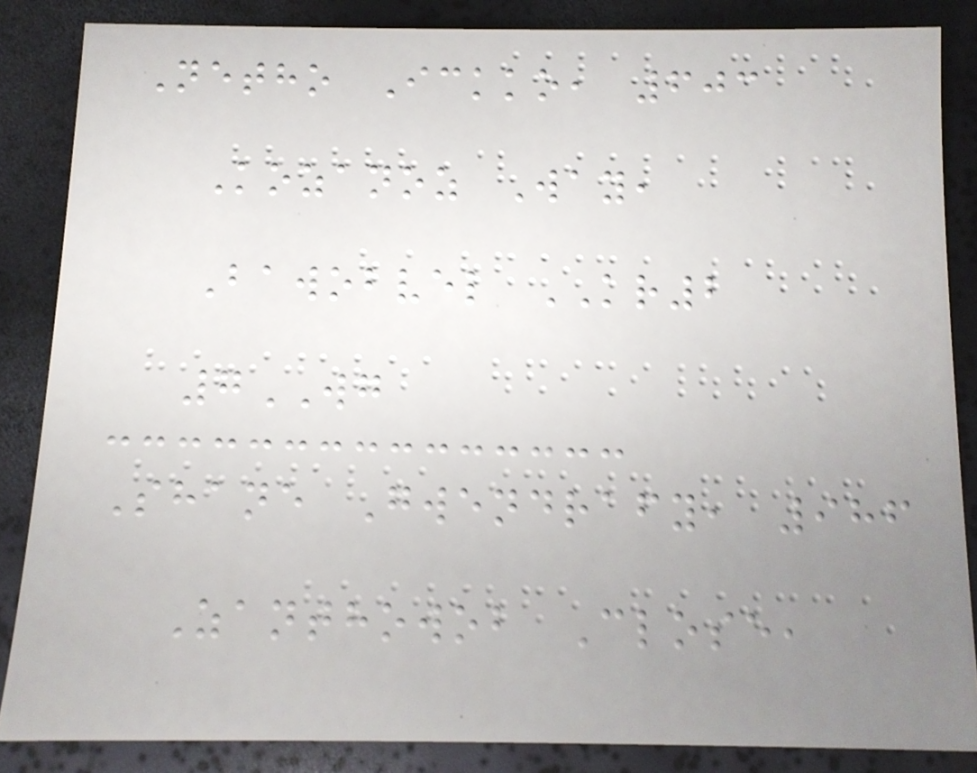Netho Ickko, 603
Kozanoz Way,
Bawobvel KR2
7WG
Shane Gwendrafy, 986
Zanthowob Close,
